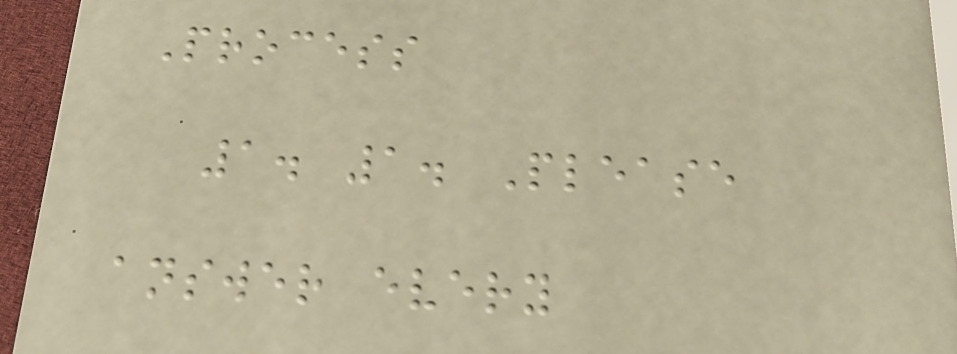Process
1. 1. Please
answer every
